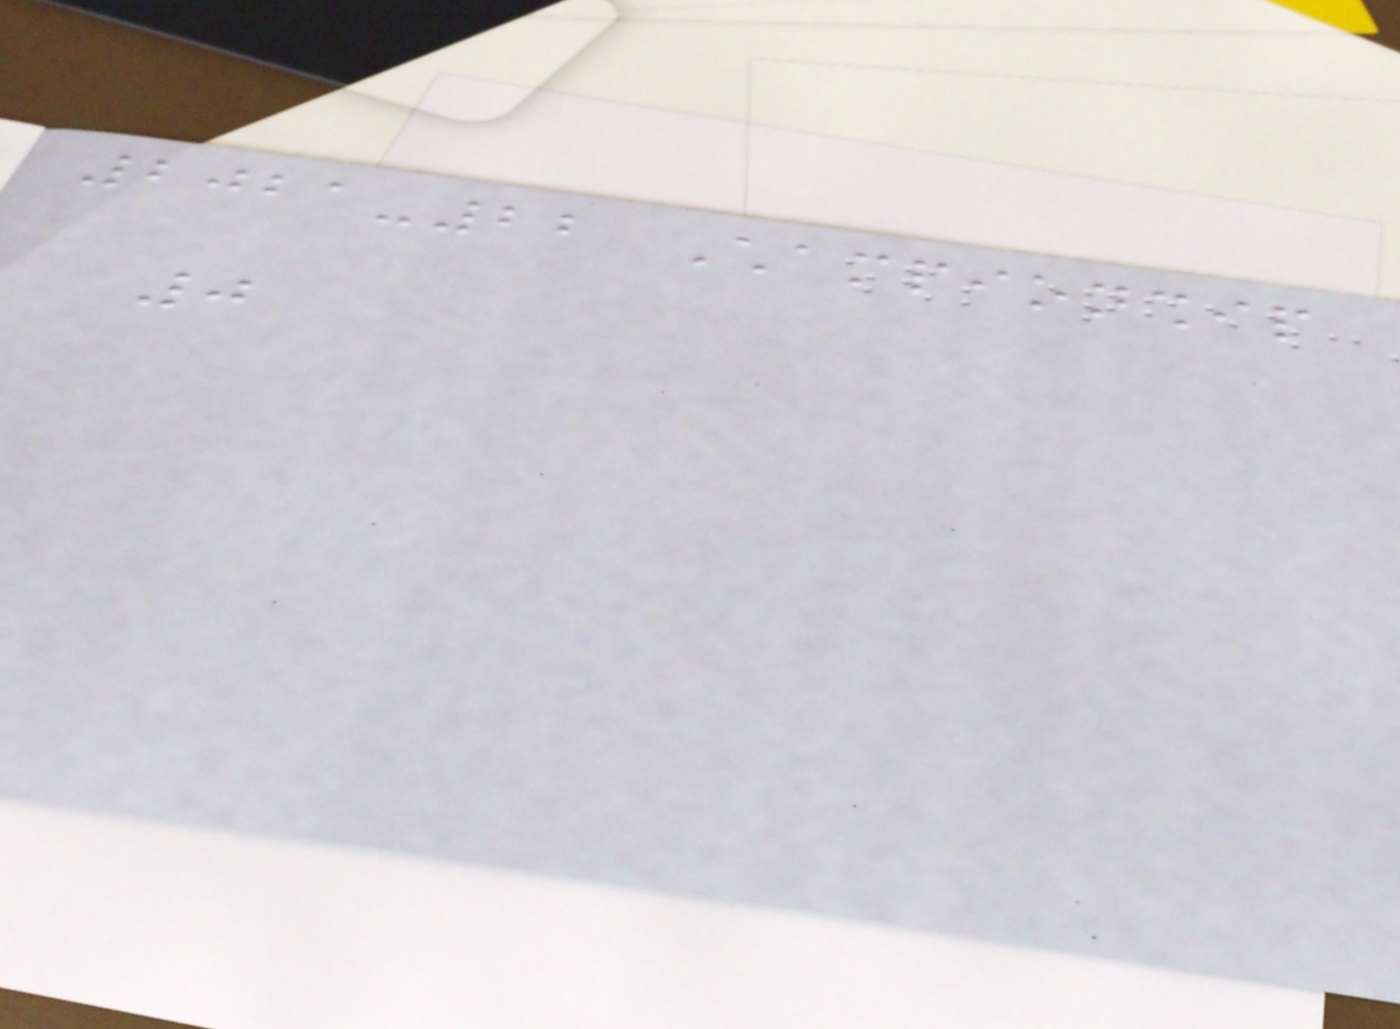2021-22 Championship
0
